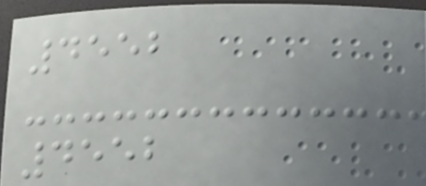4552
4552
